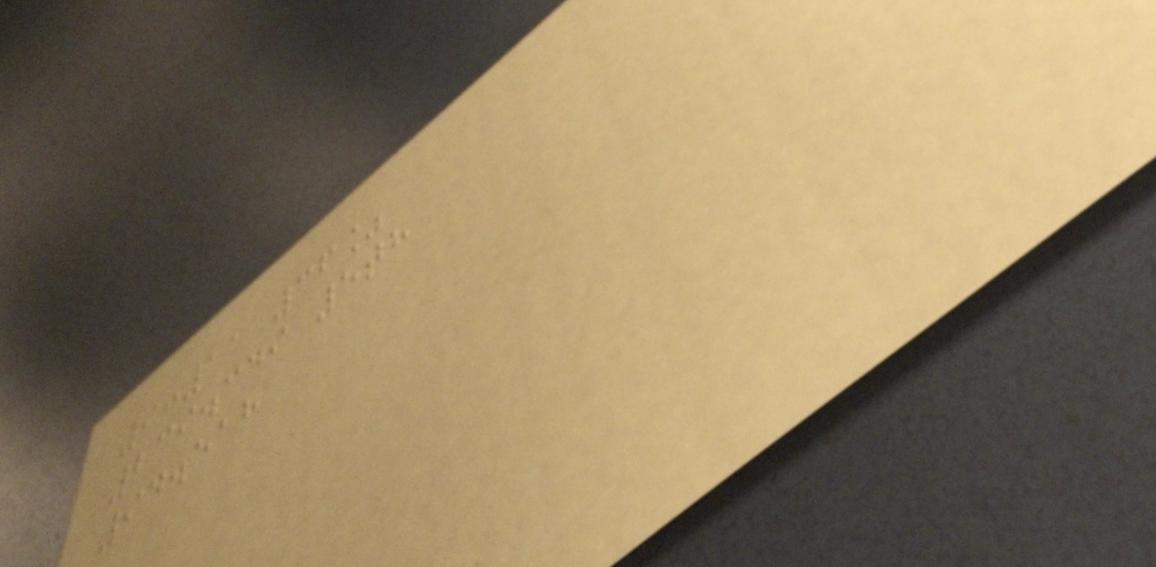9:11 36%
239.349 5th
94.518
